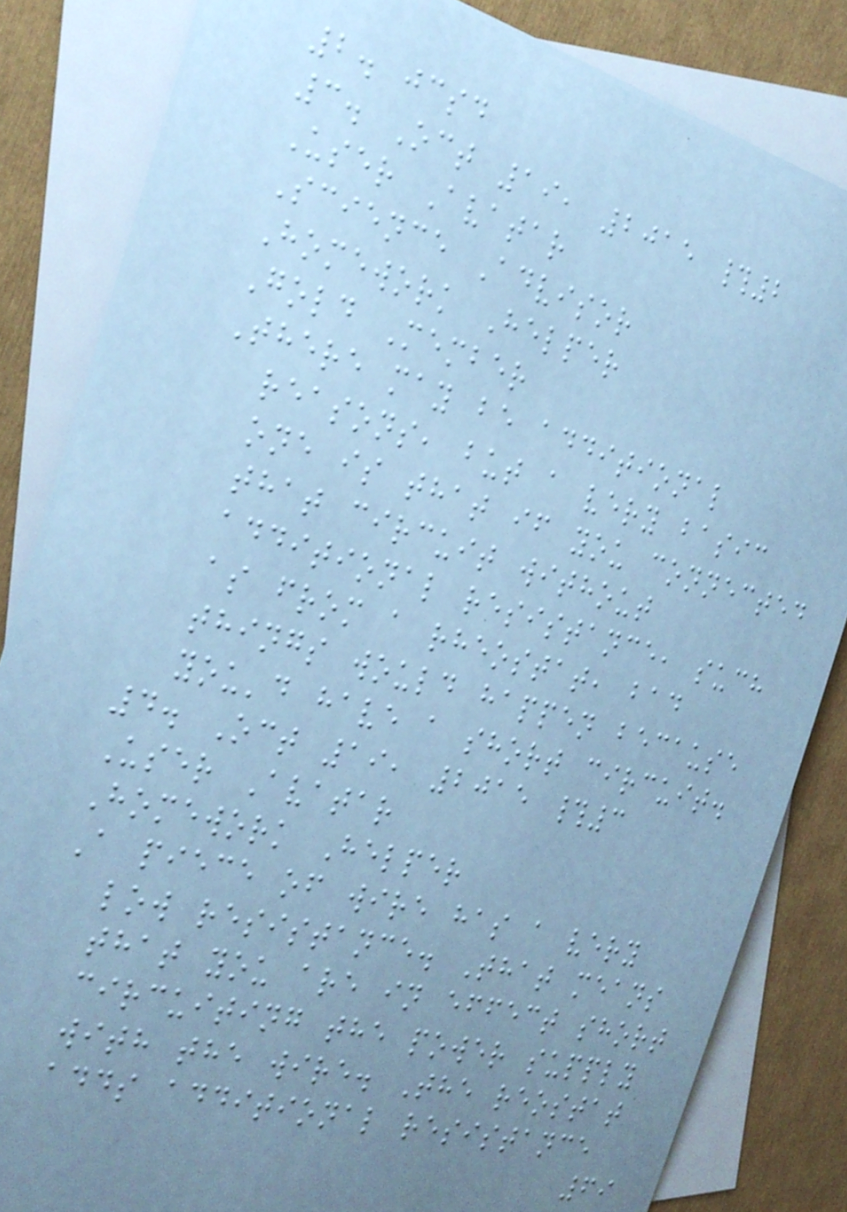2. jcsd
3. Oct 19, 2015 #2
User Avatar
Science Advisor
Homework Helper
Gold Member
There may be additional
reasons, but a very basic
one is that if you connected
that circuit without
additional resistance, such
as from a rheostat, bad
things would happen because
you'd have a short circuit.
4. Oct 19, 2015 #3
User Avatar
Homework Helper
A piece of wire has a very
low resistance. That means
that you are in effect short
circuiting the power supply
with the wire. The reostat
adds additional resistance
69
